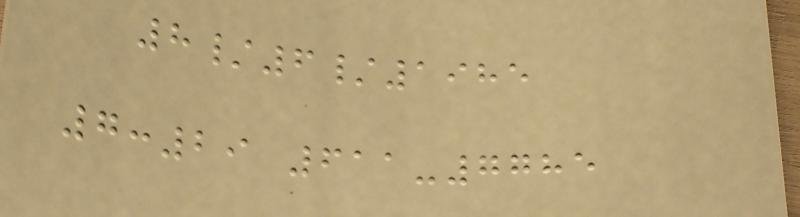8/6/1985
7:29 611-7785
